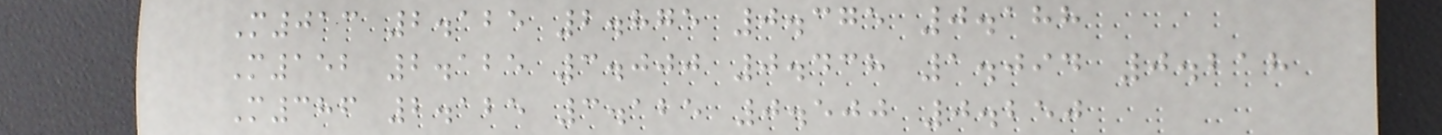M013 2.125 2.875 0.375 0.188
M152 2.125 3.000 0.438 1.094 0.218
M386 2.125 3.125 0.500 0.250
